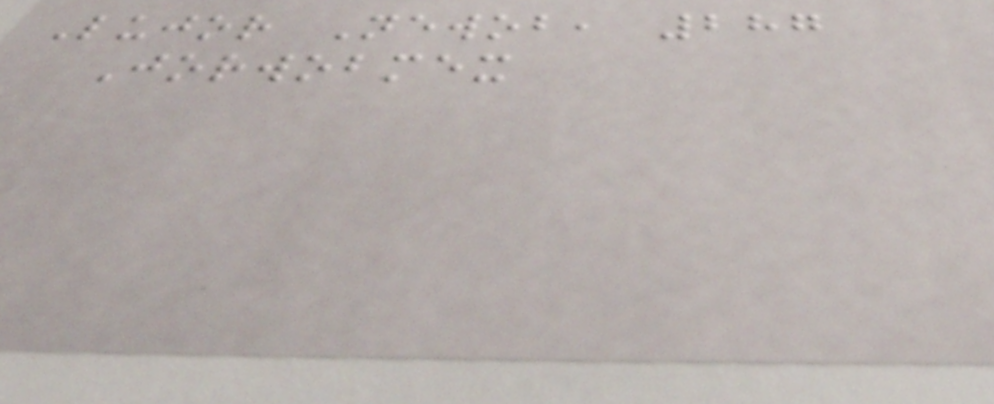Lujor Newob, 287
Jorwobmex
